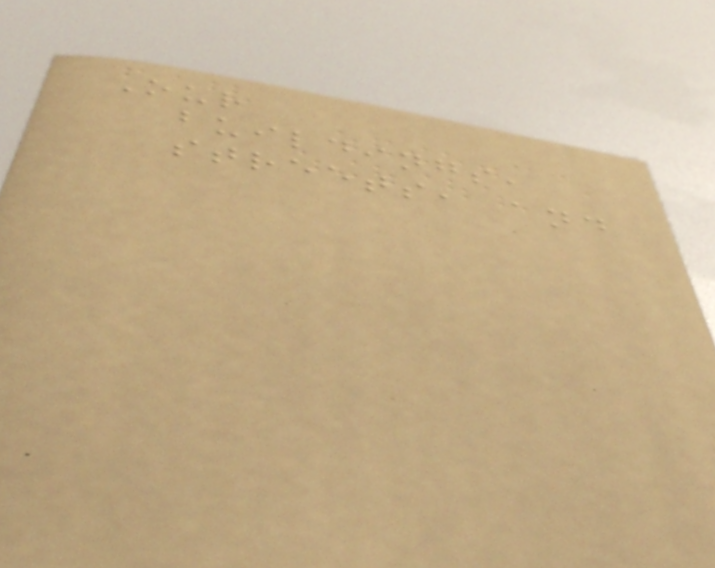Our
buildings,
streets, and
